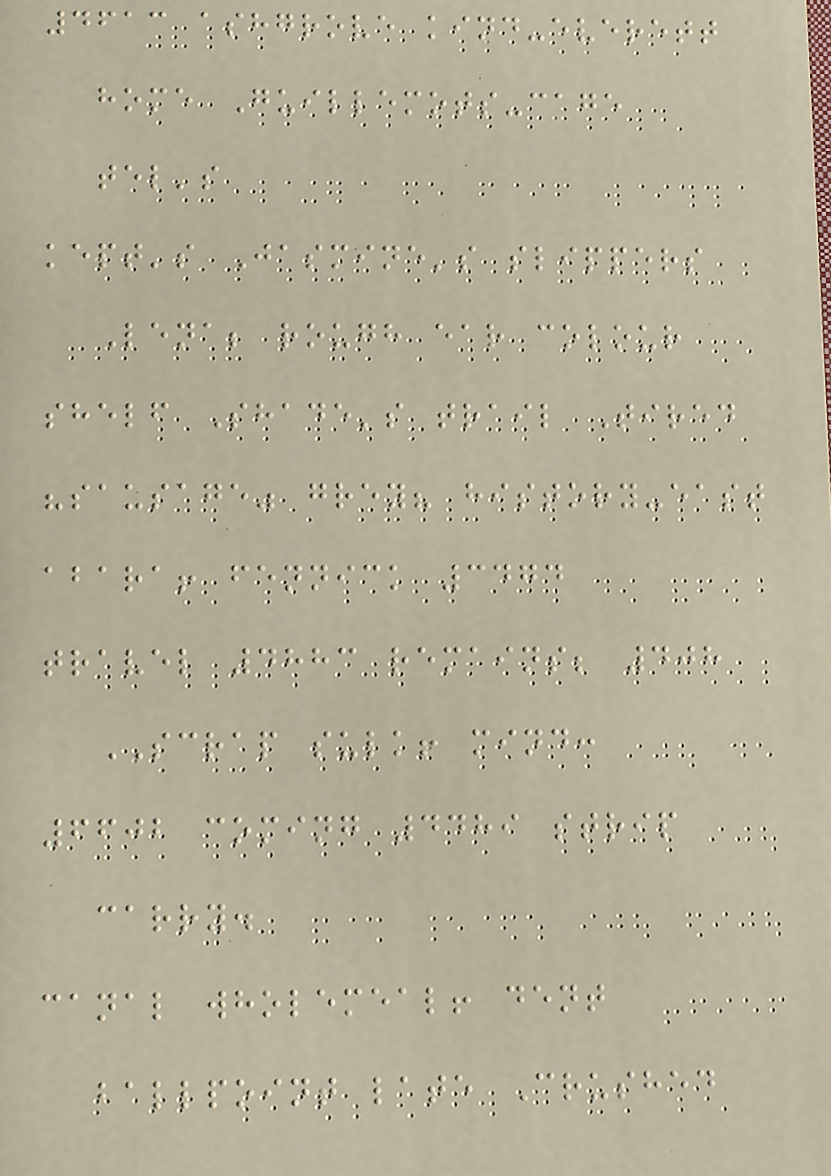4613 ashgrove kind-everett
home Guillemots-cage
tel's
kept's Jasmine's slippers
Lena; rough ear colour
shelf Shade's trail Tired
"sausage" grey? history-east
abara! fennick 3474
travel 4883 remains; 408
SCRAP sulk! mind:
6602 coming 4489 strip
carry.
canal wholemeal! dent
ballpoint late Crushed
